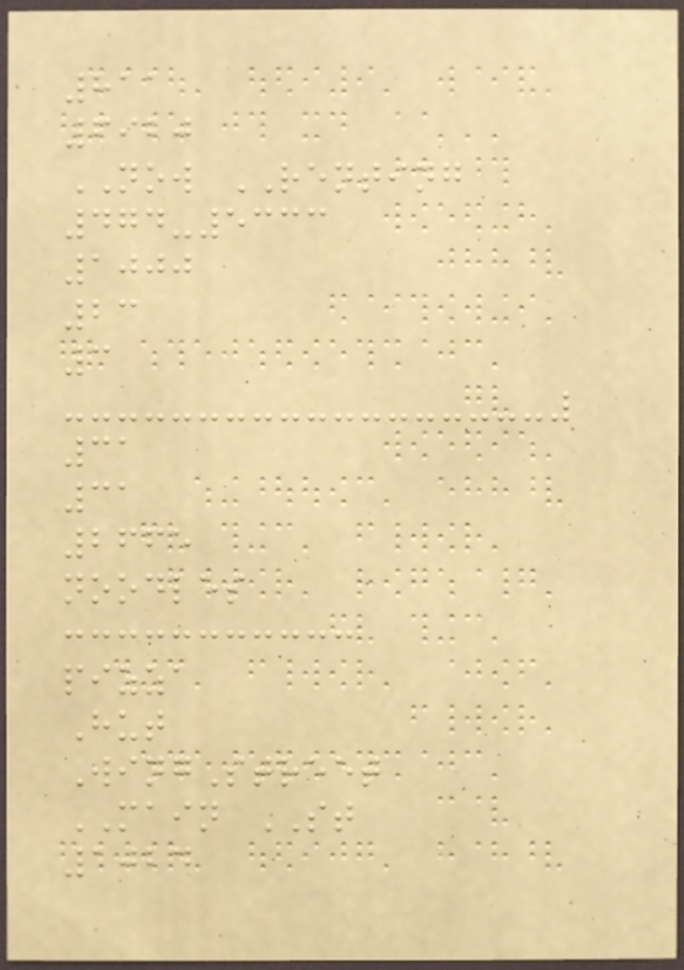811
6920
NOW RENTING
474-5333
1000
23
3
31
31
2665
noodles
pizza
Hut
WingStreet
MAIN ST
1024
